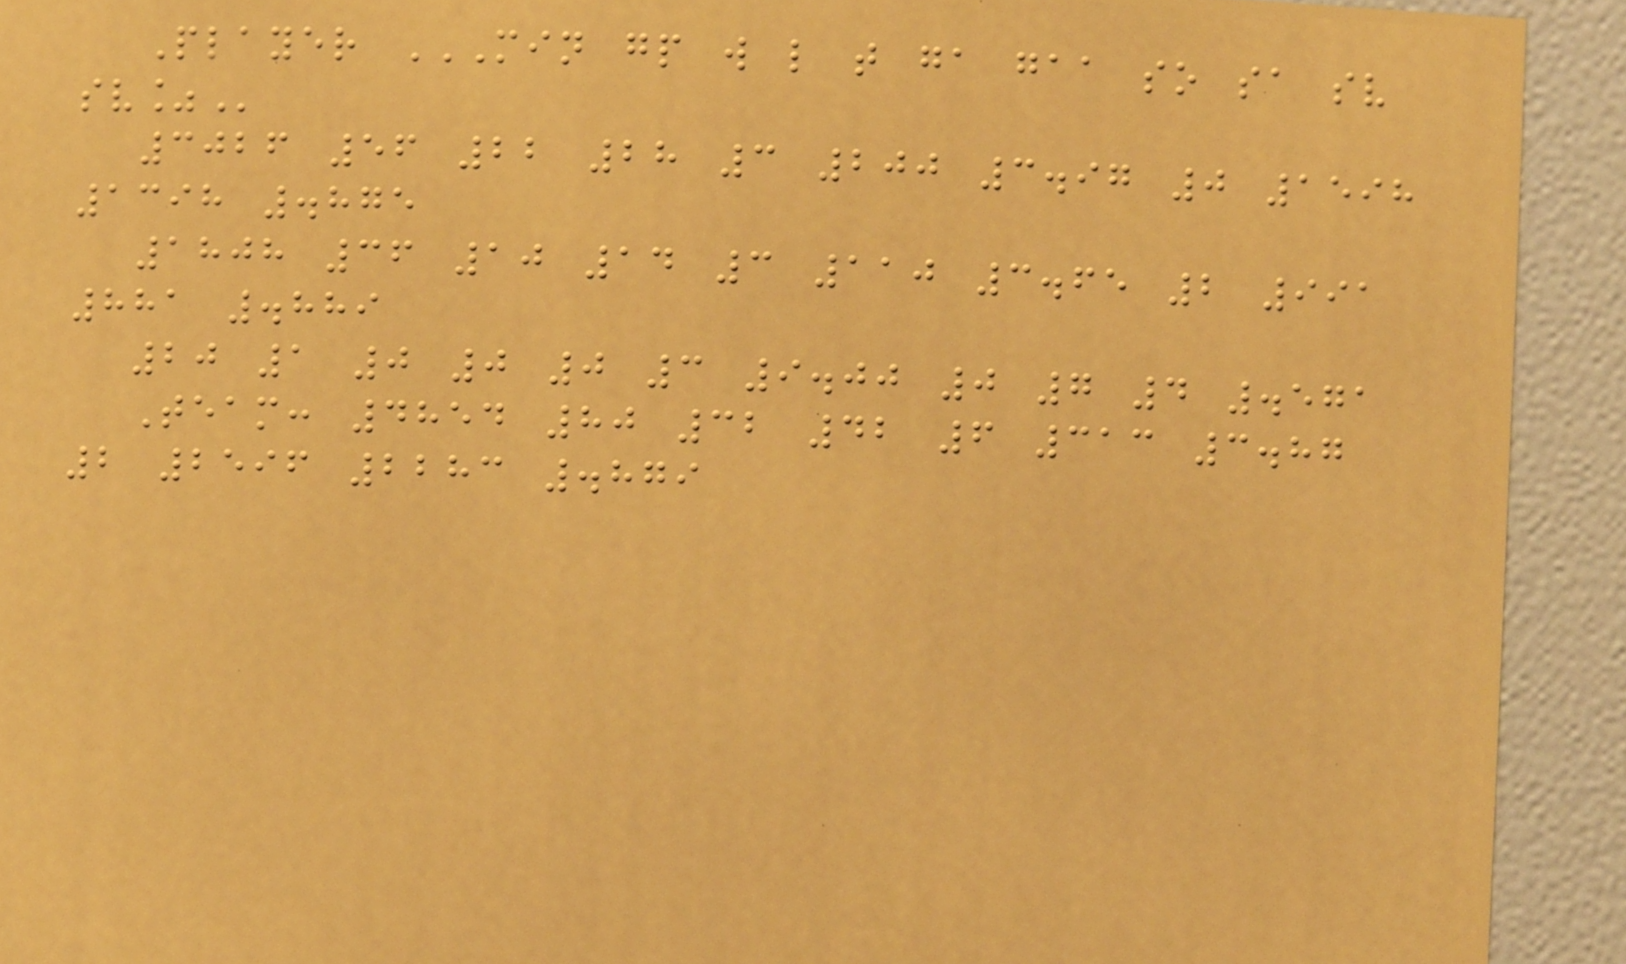Player MIN GP W L T GA GAA SO SA SV
SV%
3026 56 22 28 3 200 3.97 0 1598
1398 .875
1808 36 10 14 3 110 3.65 2 991
881 .889
20 1 0 0 0 3 9.00 0 7 4 .571
Team: 4854 80 32 42 6 313 3.87
2 2596 2283 .879
